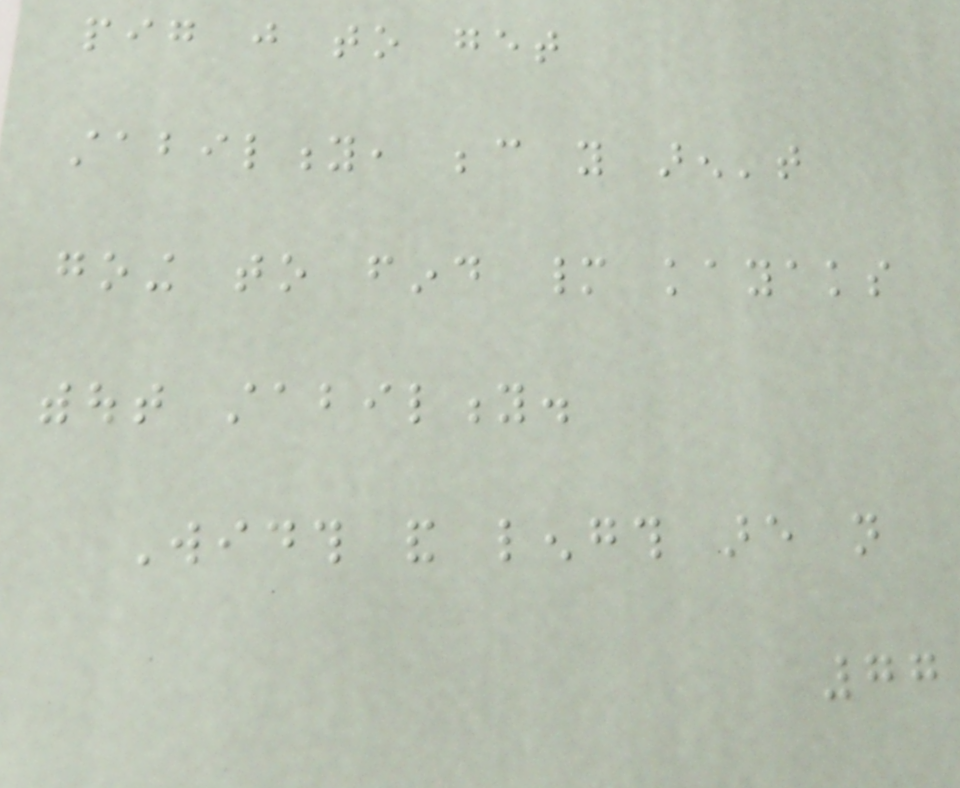pig just to get
stability, because you aren't
going to find many kayaks
without stability.
Width and length are not
77
